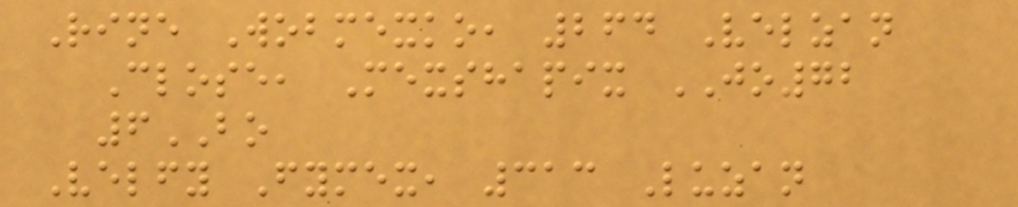Rine Wobmexko, 264 Velzan
Close, Mexshapix JO72
6BO
Velfy Fymex, 313 Luzan
